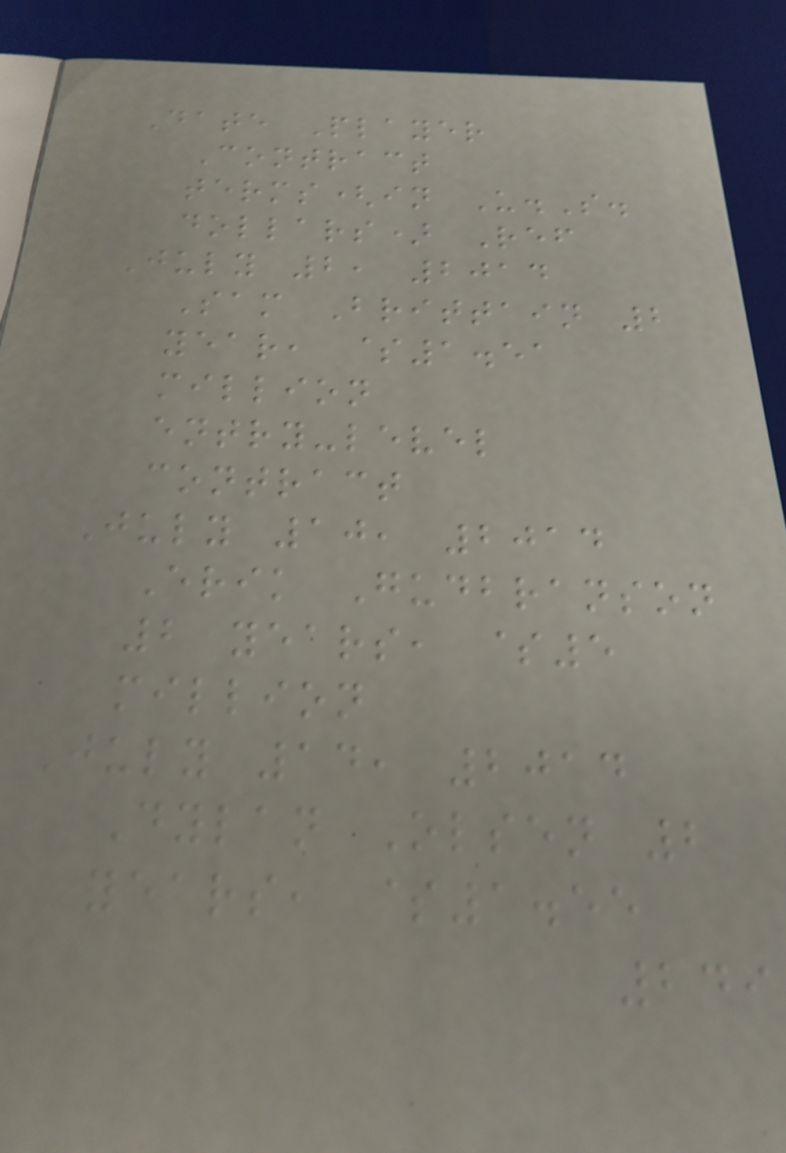Date Player
Contract
terms(in U.S.
dollars) Ref
July 2, 2014
Sam Brittain 2
year, $1.51
million
entry-level
contract
July 10, 2014
Erik Gudbranson
2 years, $5
million
July 14, 2014
Dylan Olsen 2
years, $1.55
249
